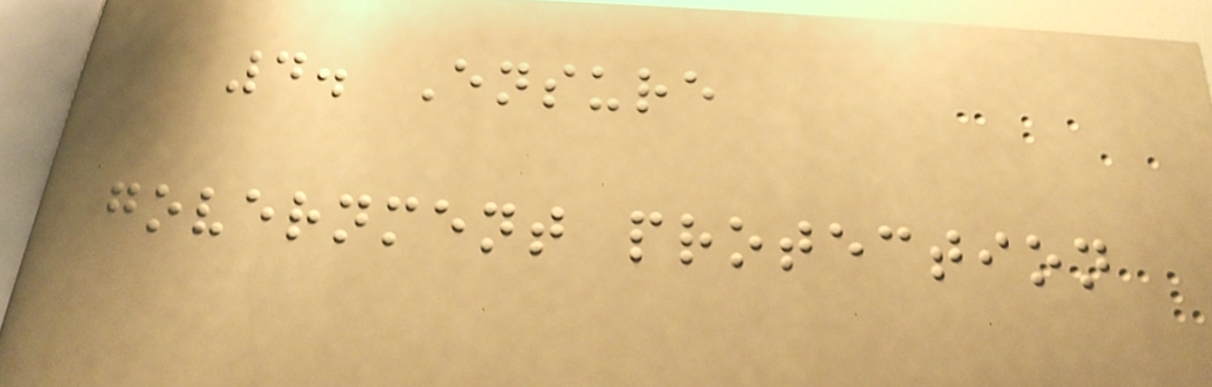4. Ensure
government protection
